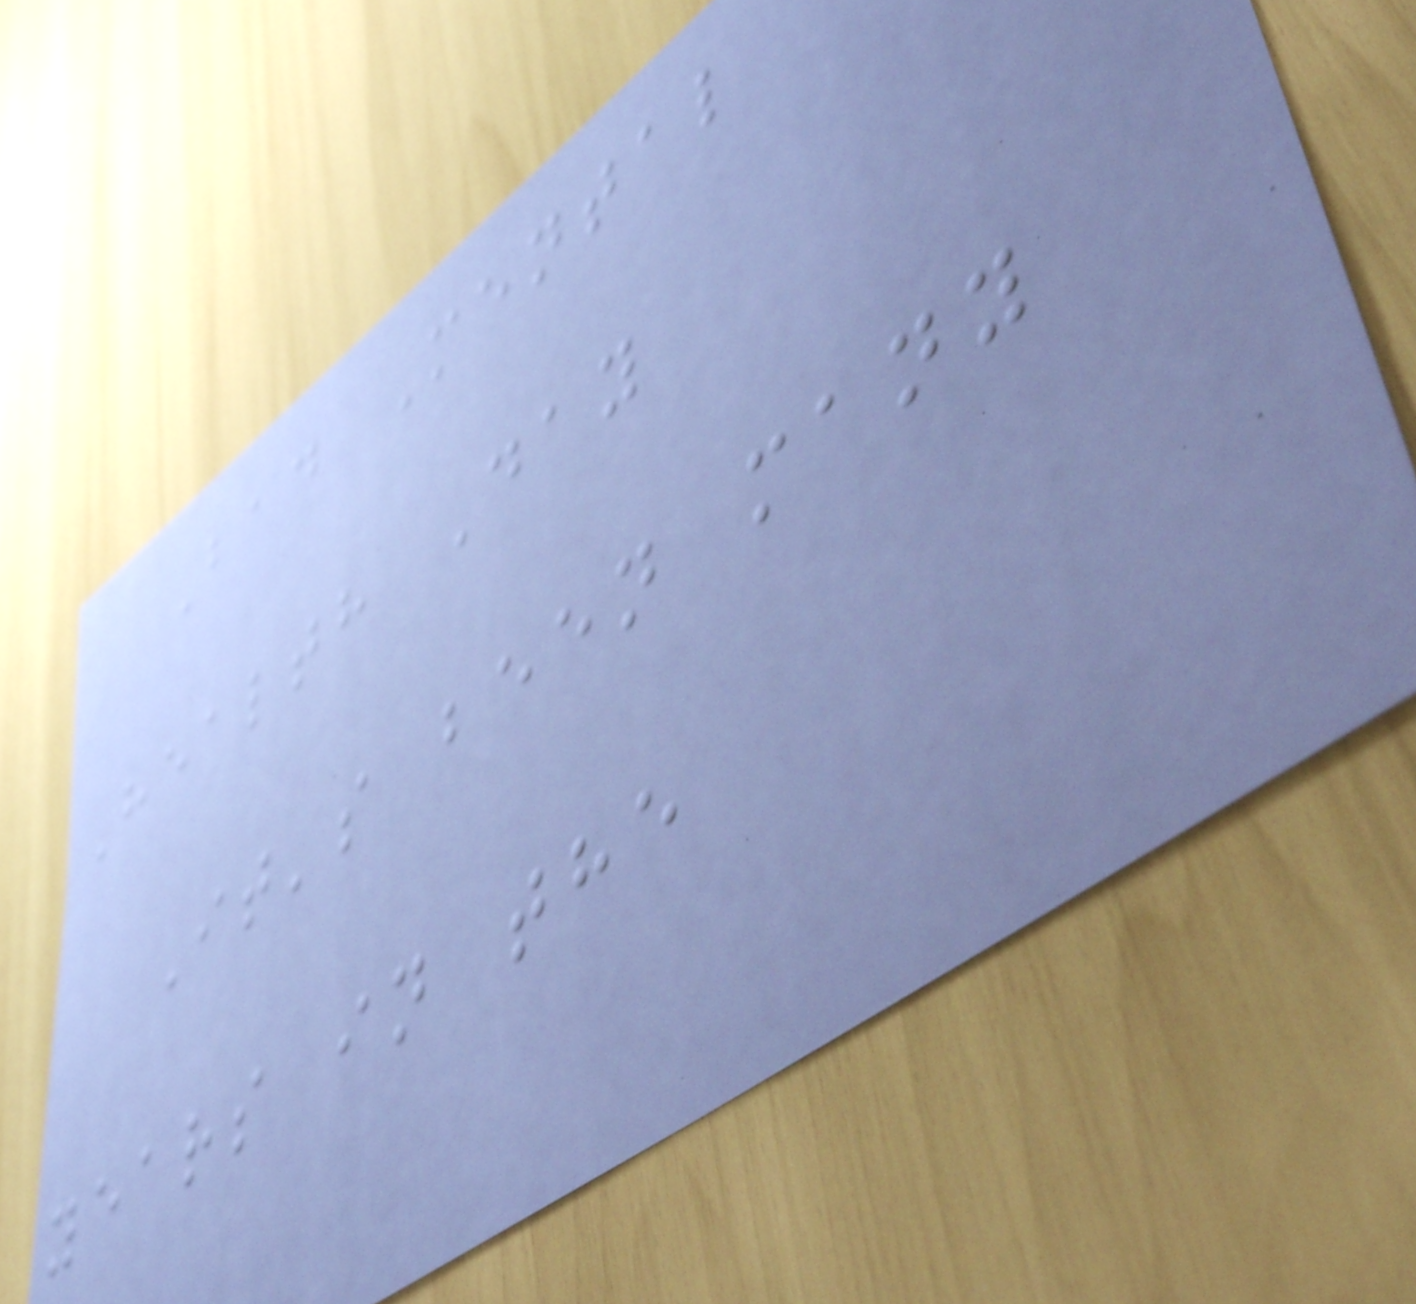Bad Mental
Health Day
It's been many
years in the
